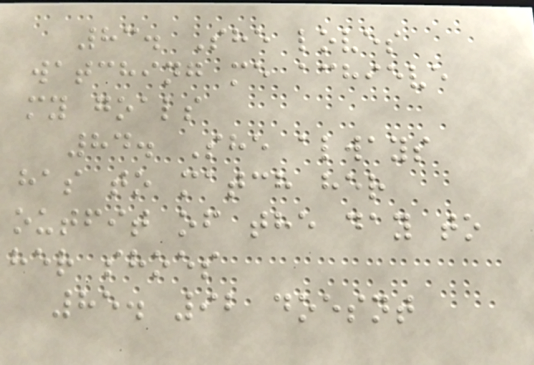83. She loves
watching me achieve
my goals
84. She always
has to match her
outfit of the day to
her shoes
85. 92 doesnt
